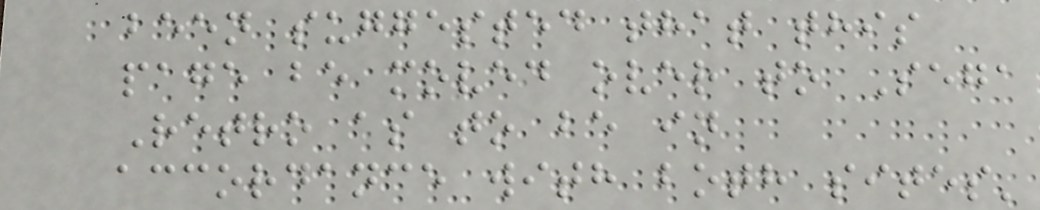been suggested that this
page be moved over to Sega
Retro as to be in
accordance with both sites'
